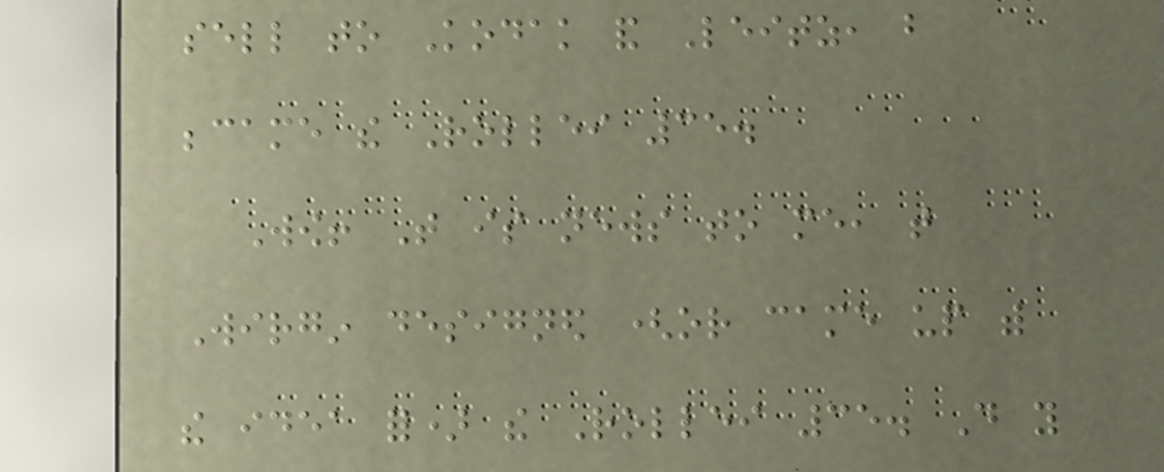sell to Kodak and Leitz, but
became the Rollei 35.
Wow! That is news to me, that
Wirgin designed (or came up with
the idea for) the Rollei 35. Do you
